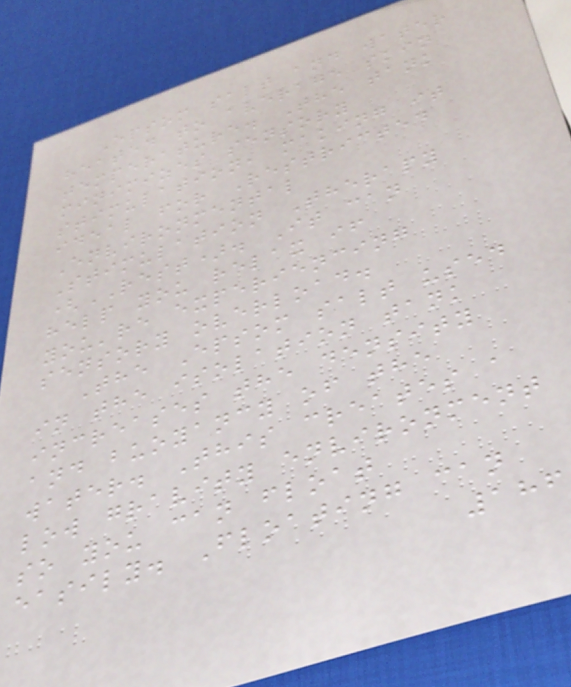Epsom salt and water
heated to average skin
temperature. The tank
minimizes sensory
stimulation, making it
ideal for Restricted
Environmental
Stimulation Therapy
(REST). It can
help you relax if
you're experiencing
sensory overload.
The Epsom salt used
in the isolation tank
increases the density
and buoyancy of the
water. This creates a
low gravity environment
so you can float
easily. Floating can
186
